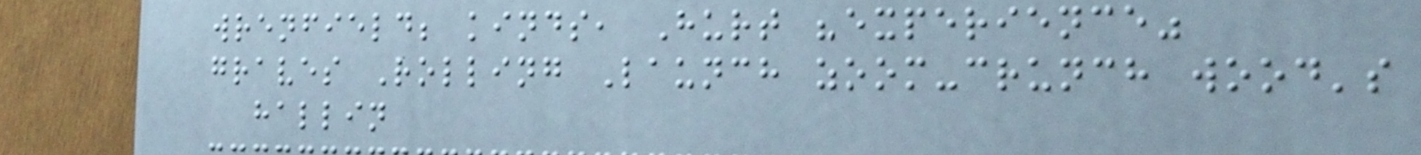wrenfield; kinds, Hurt "experience"
graves Rolling Launch zoom-crunch wood's
hallin
